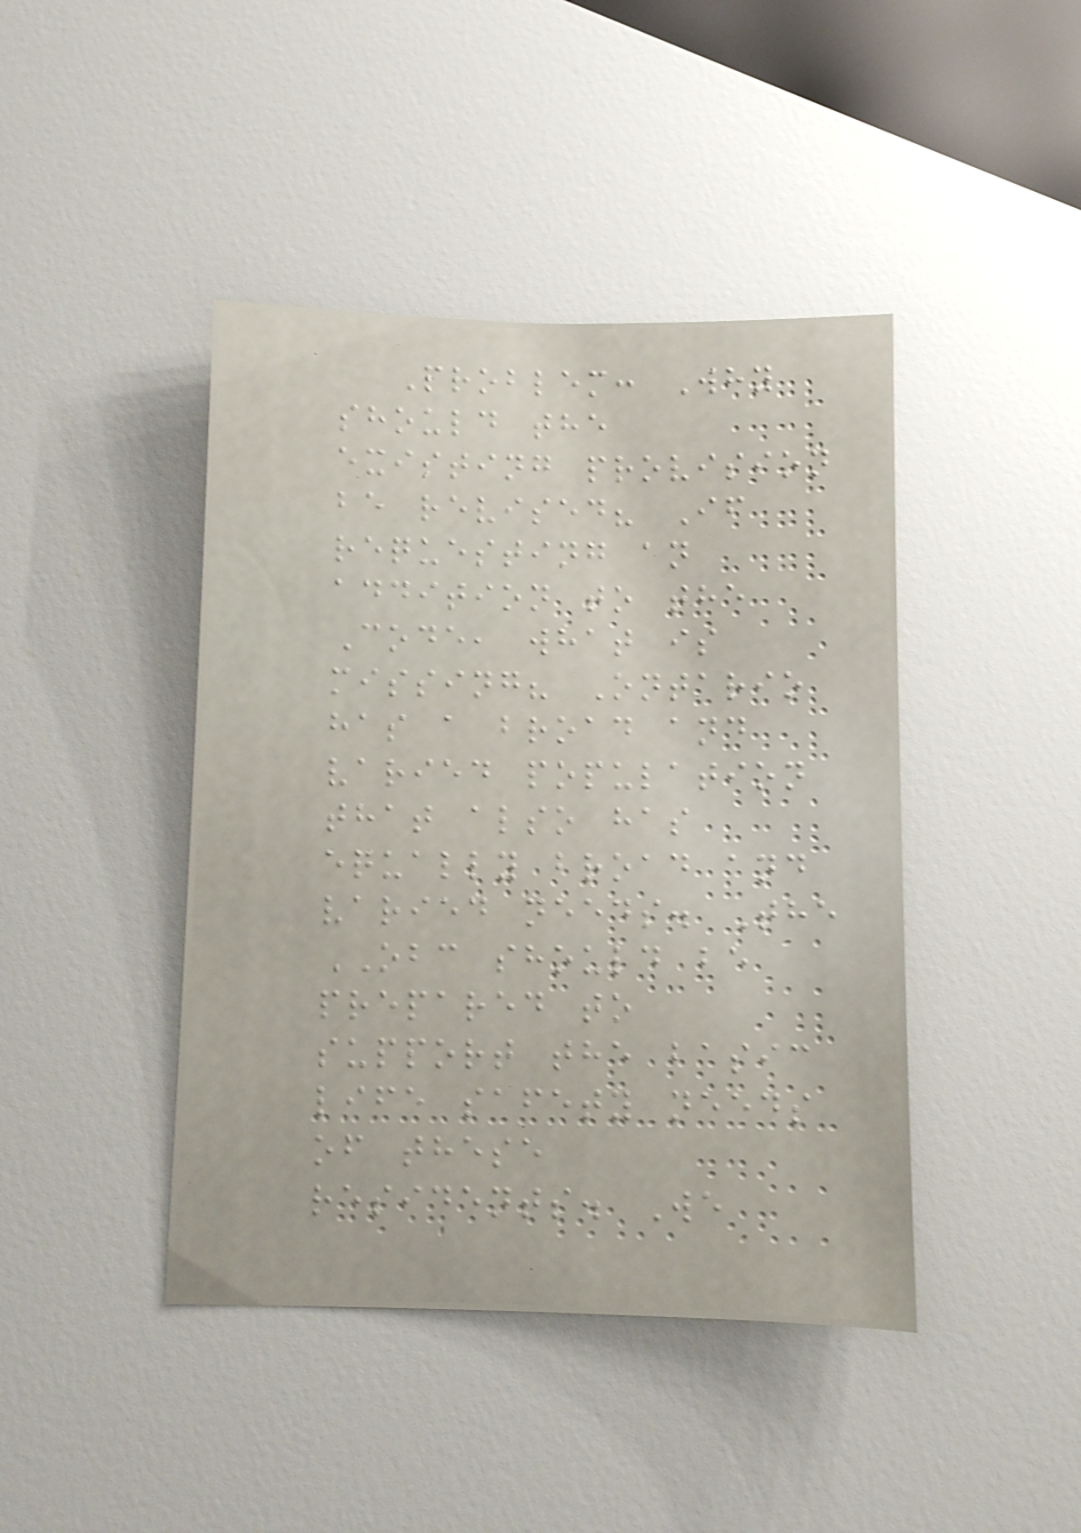Problem: Why
should the
existing provision
be revised? If
requesting an
addition to the
Code, what is
missing? Ontario
has a broad and
varied population
that also has
equally broad and
varied needs. The
OBC should be
prepared to
support the basic
life safety needs
of these
residents. We
